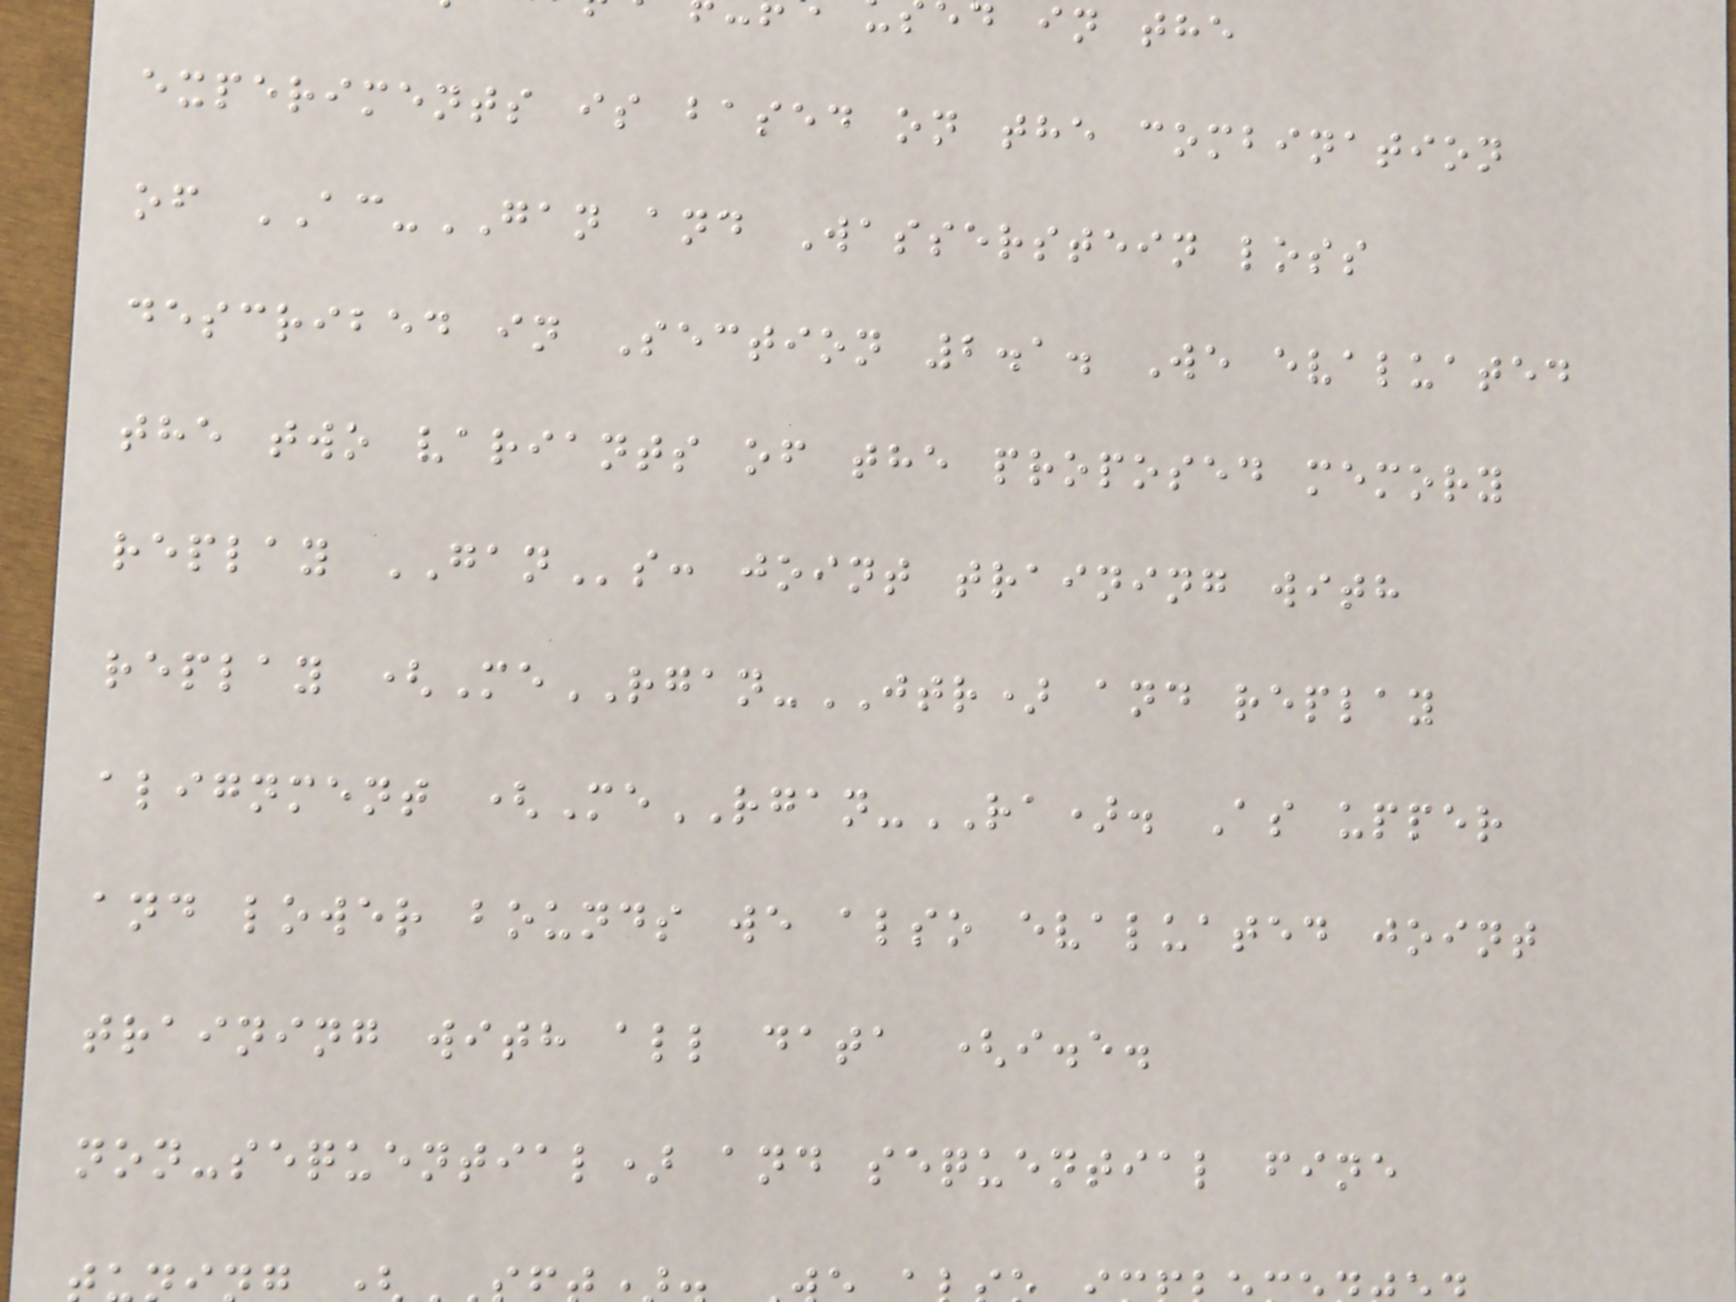d in the
experiments is based on the combination
of AC-GAN and Wasserstein loss
described in Section 2.1. We evaluated
the two variants of the proposed memory
replay GANs: joint training with
replay (MeRGAN-JTR) and replay
alignment (MeRGAN-RA). As upper
and lower bounds we also evaluated joint
training with all data (i.e.
non-sequential) and sequential fine
